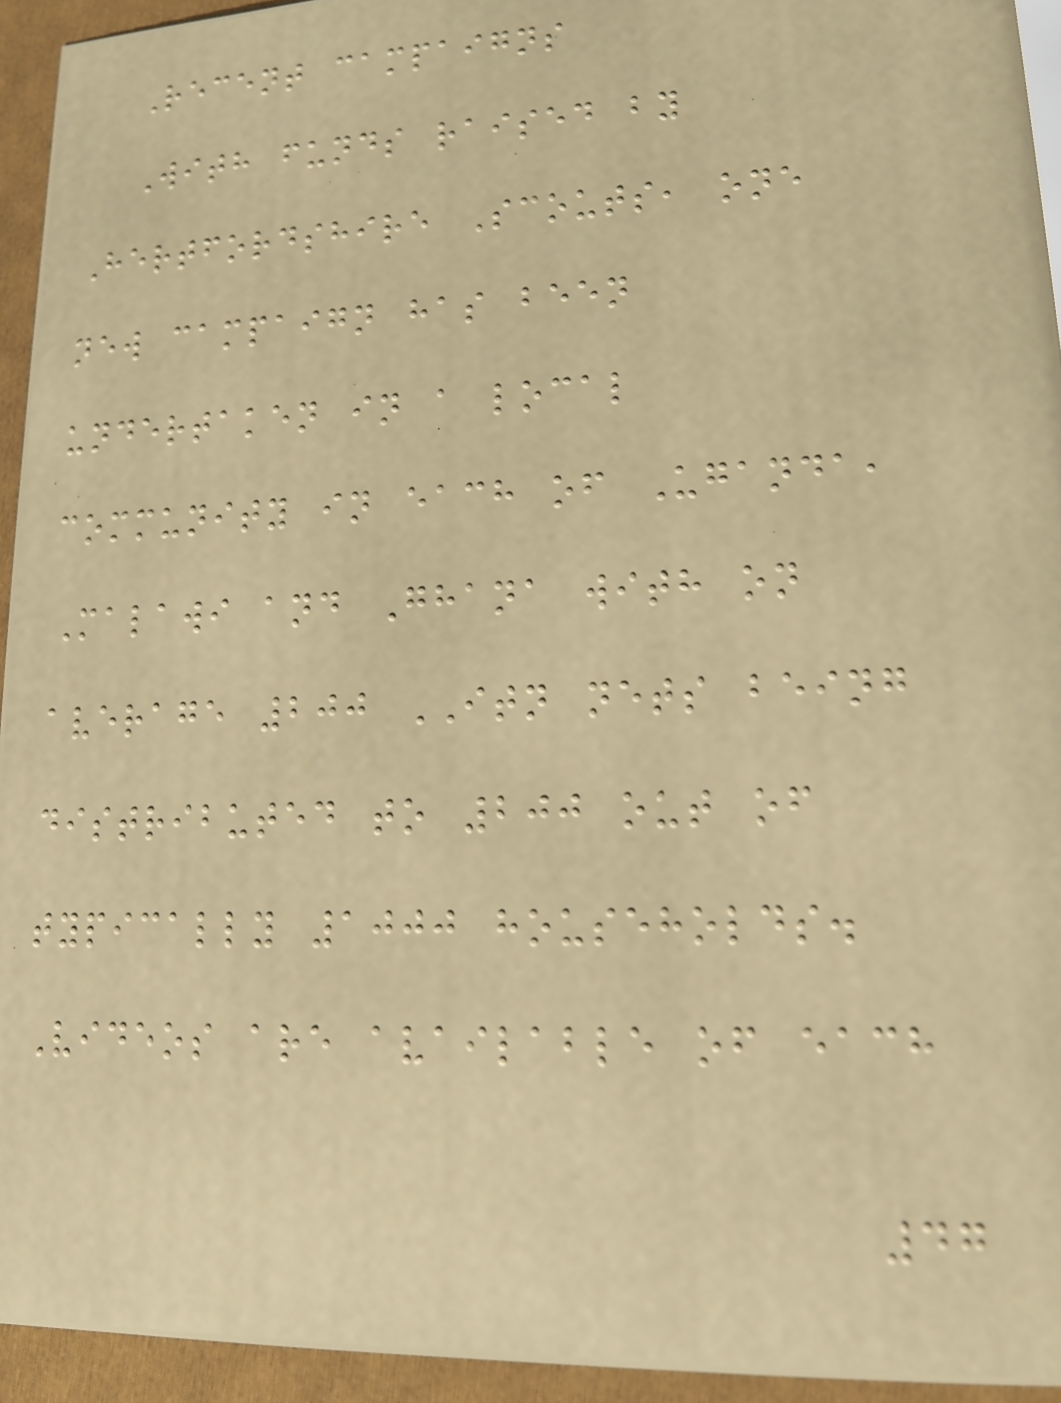Recent campaigns
With funds raised by
Hertfordshire Scouts, one
new campaign has been
undertaken in a local
community in each of Uganda,
Malawi and Ghana with on
average 200 ITN nets being
distributed to 200 out of
typically 1000 households.
Videos are available of each
47
